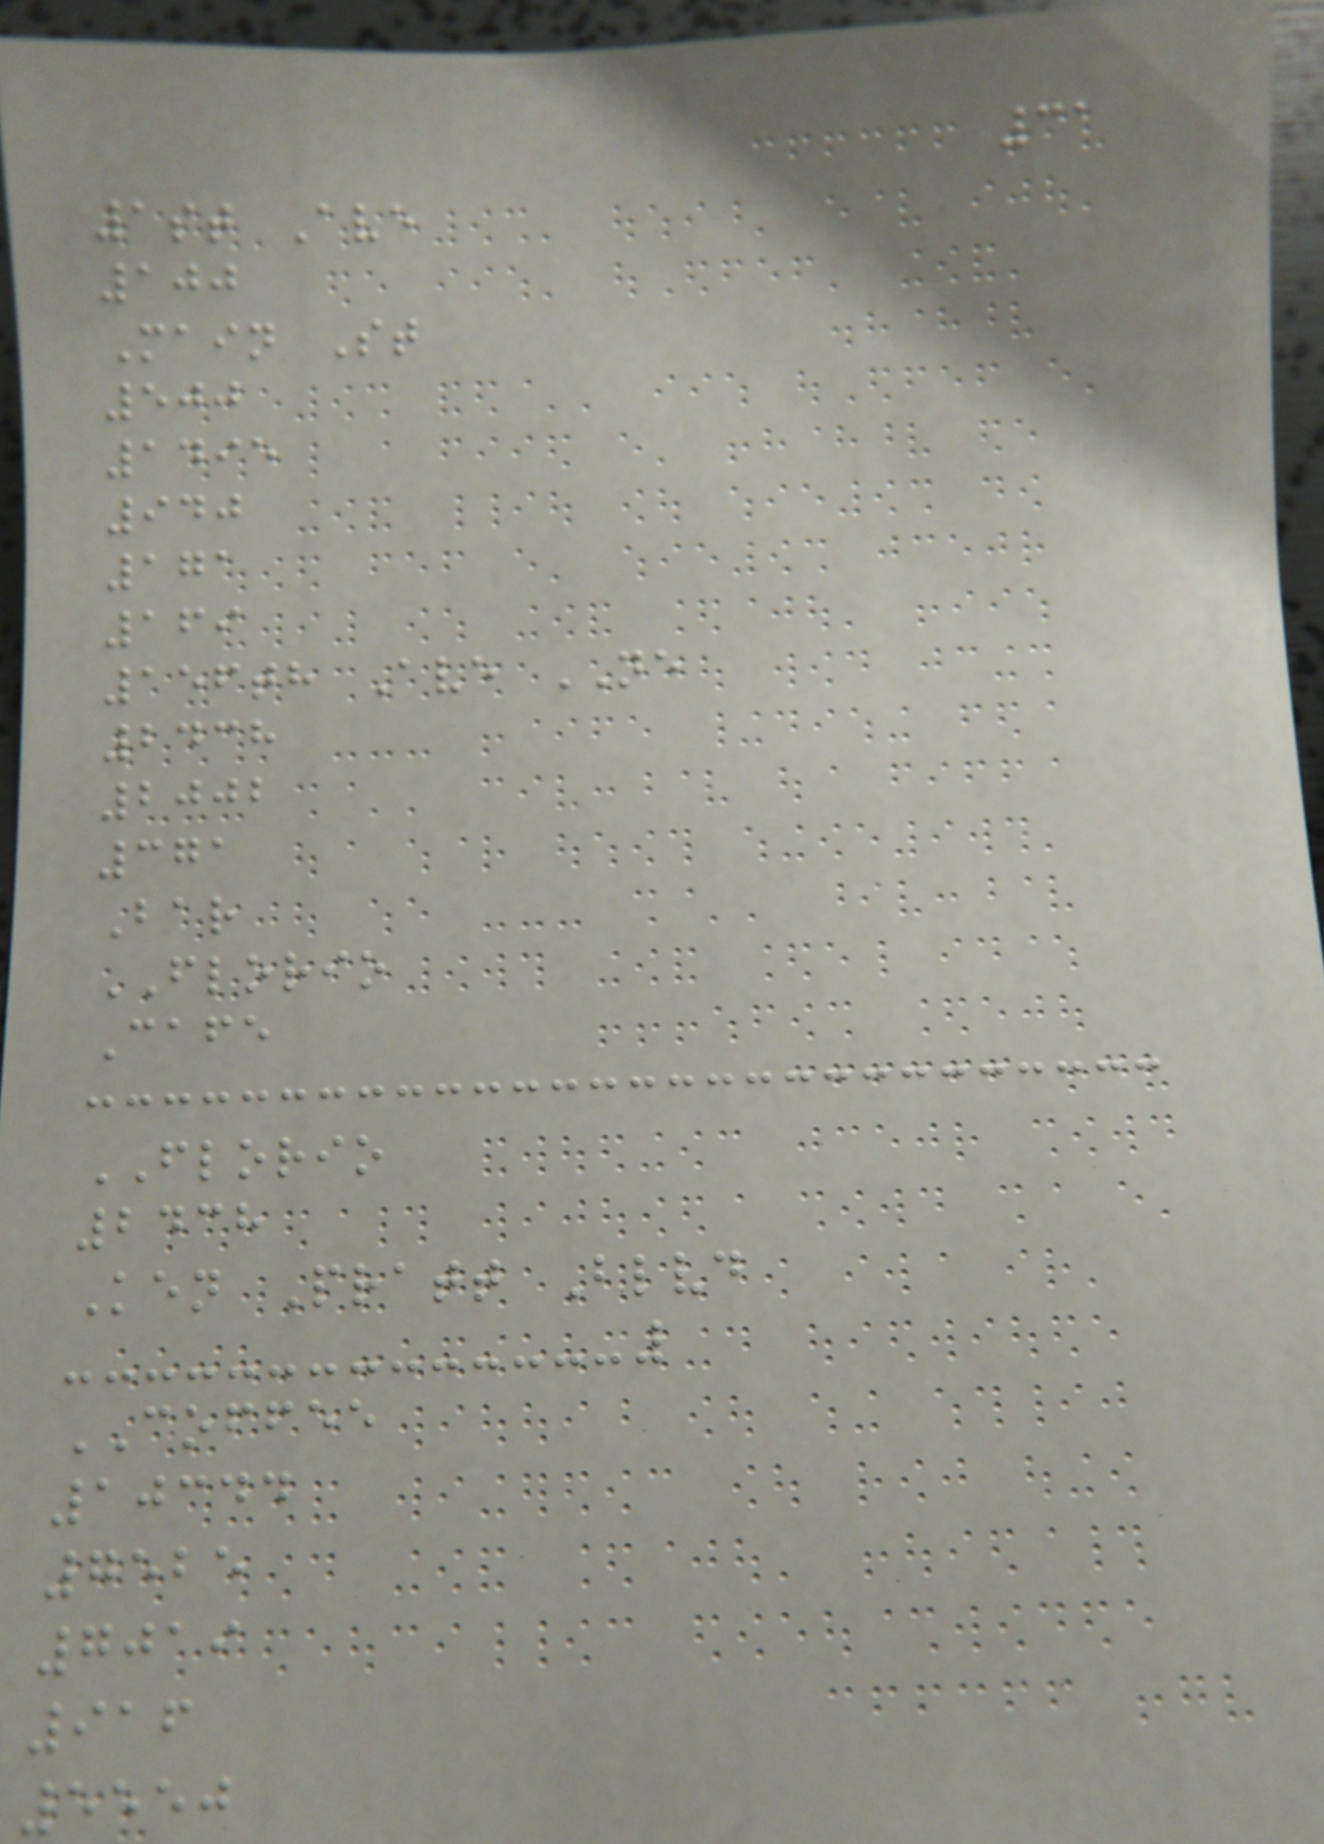31
1st Ave
100
Main St
500
1495
940
171
169
156th Ave NE
2438
2002
371
Bar
FLORIO
Cafe
FLORIO
2438
Ken Pratt Blvd
COFFEE
10344
7525
7019
916
5550
